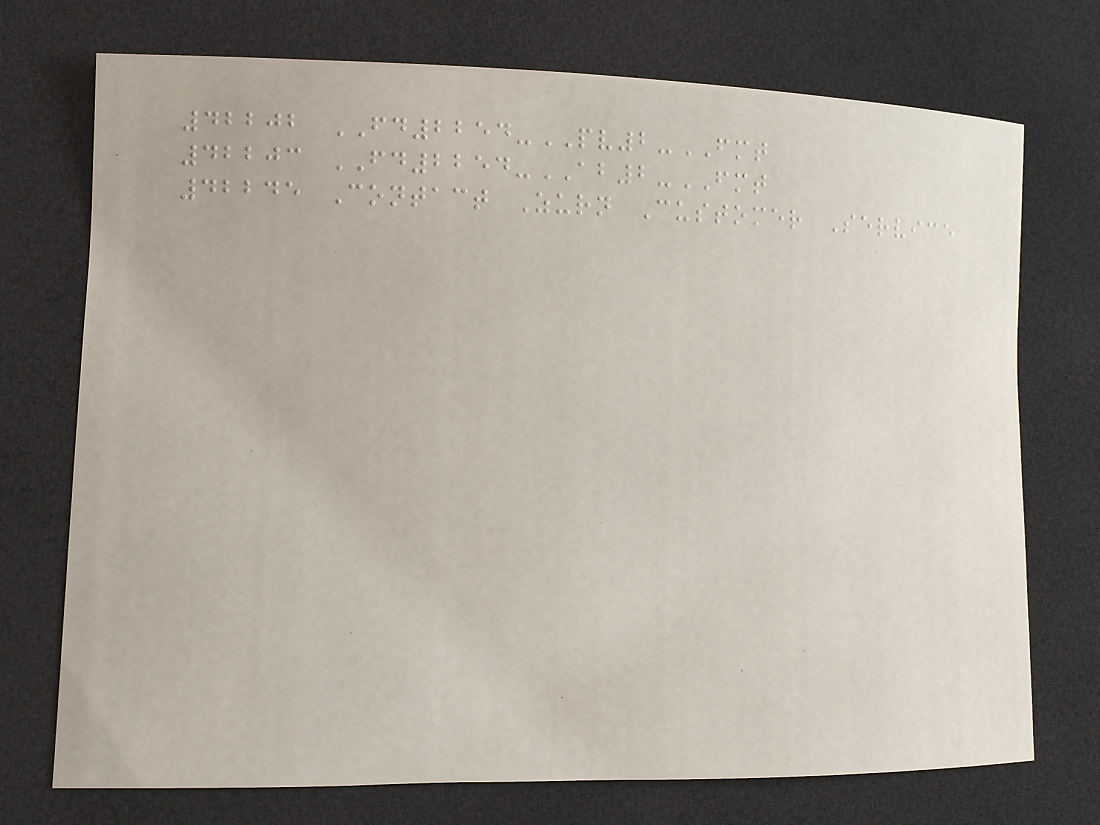42202 FD2254-PV2-FMT
42203 FD2254-AB2-FMT
42245 Contact Zurn Customer Service
